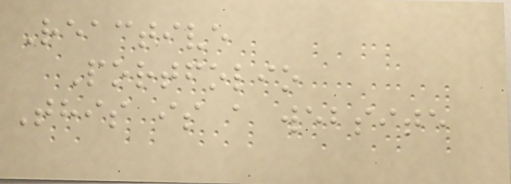Reactive
Portfolio
This is a website
